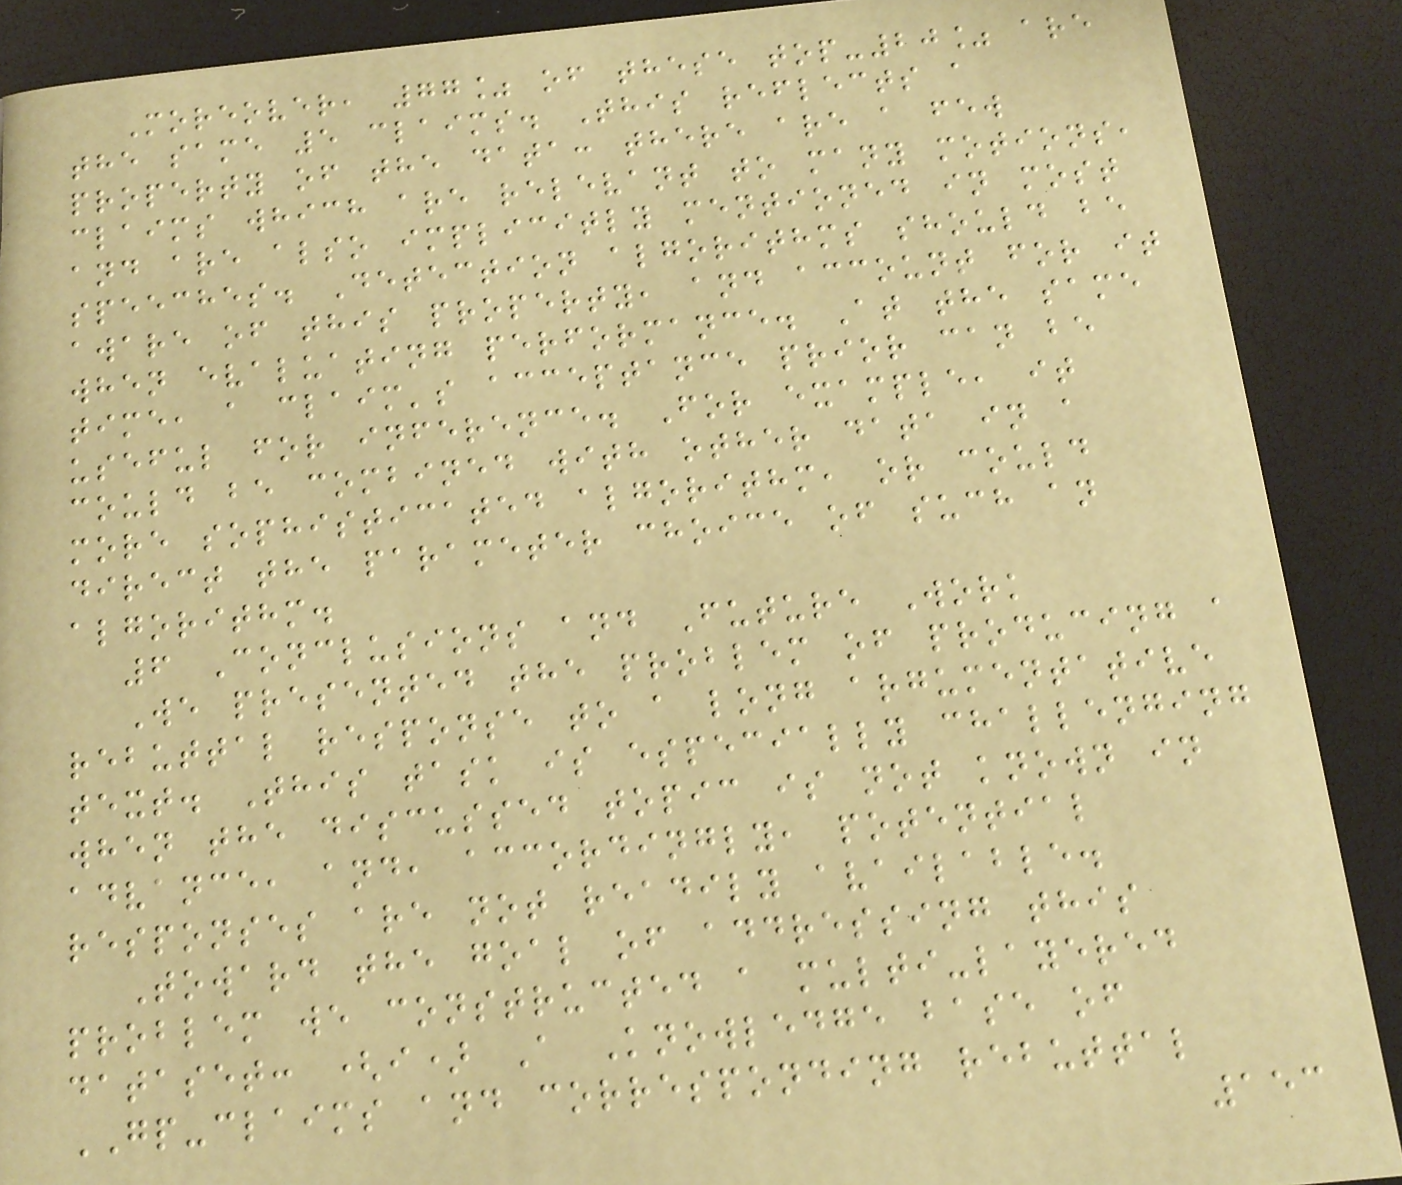Moreover, 77% of these top-20% are
the same 5 claims. This reflects a
property of the data: there are a few
claims which are relevant to many motions,
and are also implicitly mentioned in most
speeches. Detection algorithms should be
aware of this property, and account for it
when evaluating performance. At the same
time, a claim's acceptance prior can be
useful for inference. For example, it
could be combined with other data in a
more sophisticated algorithm, or could
direct the parameter choice of such an
algorithm.
6 Conclusions and Future Work
We presented the problem of producing a
rebuttal response to a long argumentative
text. This task is especially challenging
when the discussed topic is not known in
advance, and, accordingly, potential
responses are not readily available.
Toward the goal of addressing this
problem we constructed a multi-layered
dataset: (i) A Knowledge base of
GP-claims and corresponding rebuttal
153
